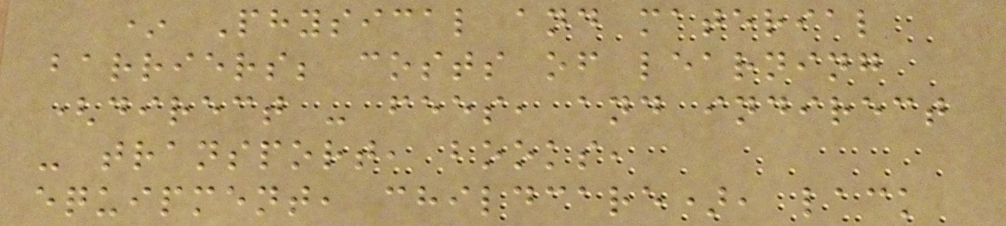* Physical and material
barriers; costs of learning
(direct - fees, and indirect
- transport, books,
equipment, childcare), lack
